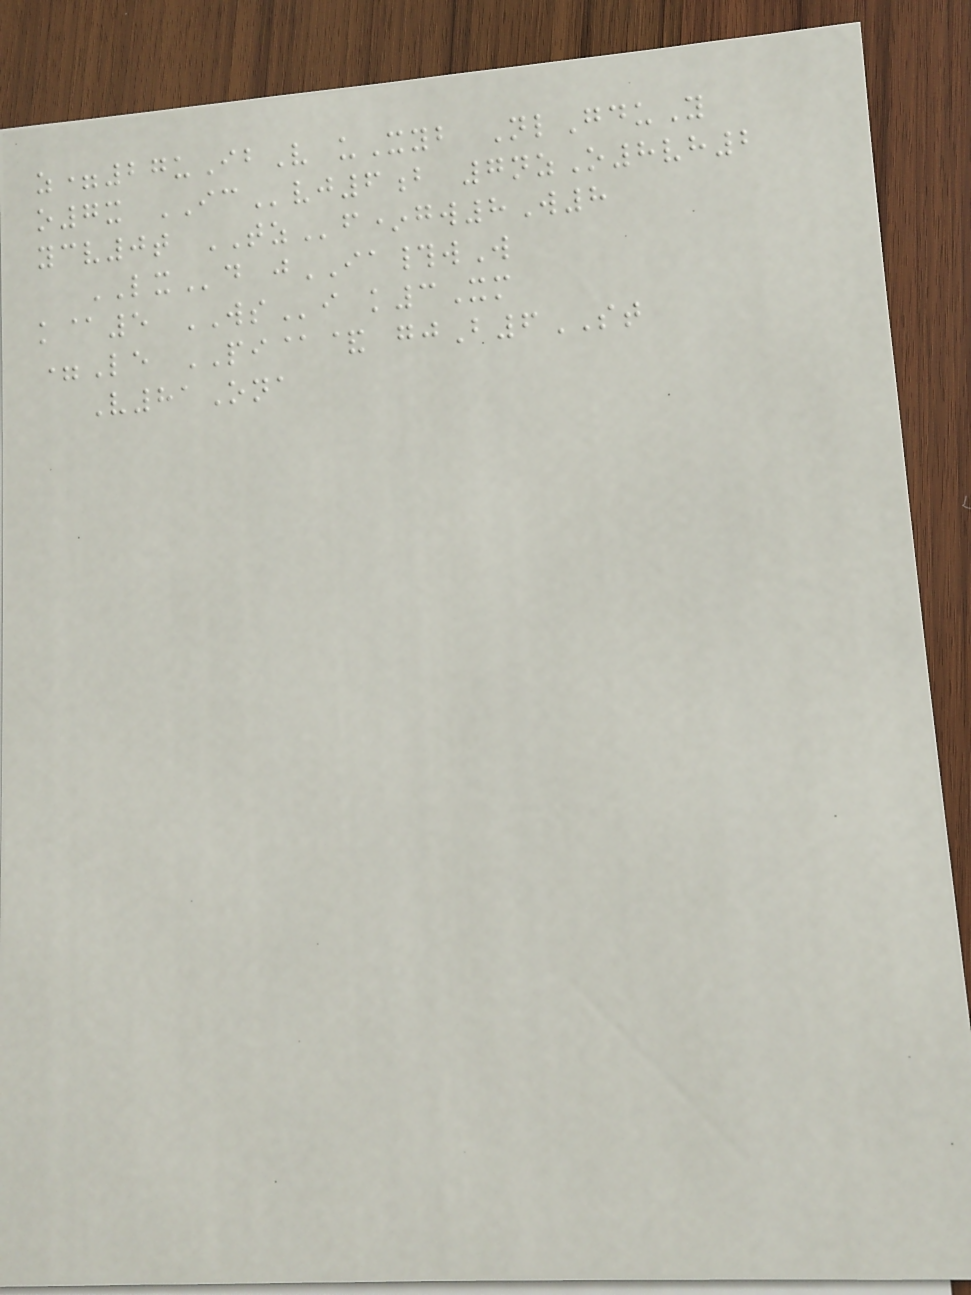z=27uIbV uXyb NlGduY
o7x ICvj6b 7nzO8vh2
ycv0t TZf*gw8W8
LXd jIA#wW
k@5 WSi k3Xm
=Le PI@& gjB6ST
V81Ona
